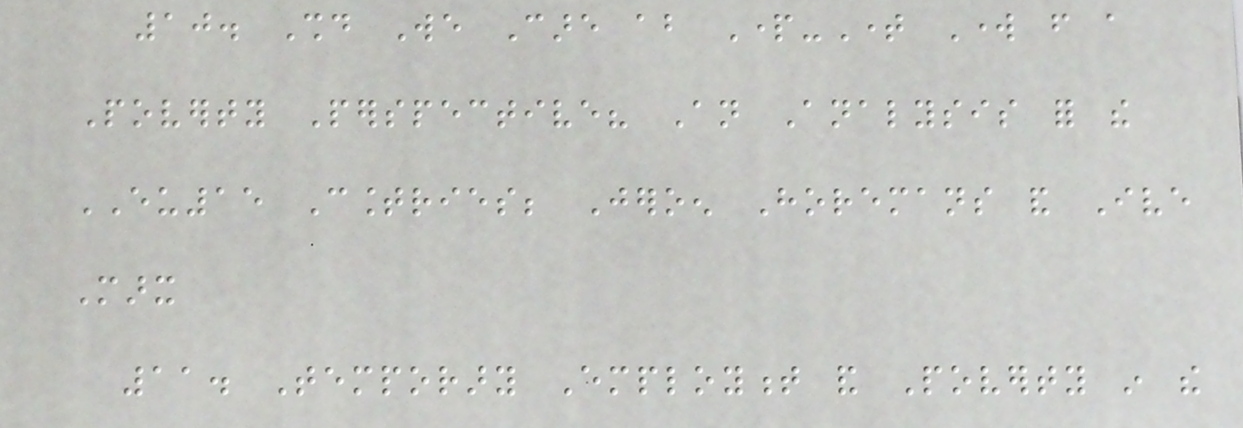10. Should We Care about Part-Time Work from a
Poverty Perspective? An Analysis for the
EU15 Countries; Jeroen Horemans and Ive
Marx
11. Temporary Employment and Poverty in the
